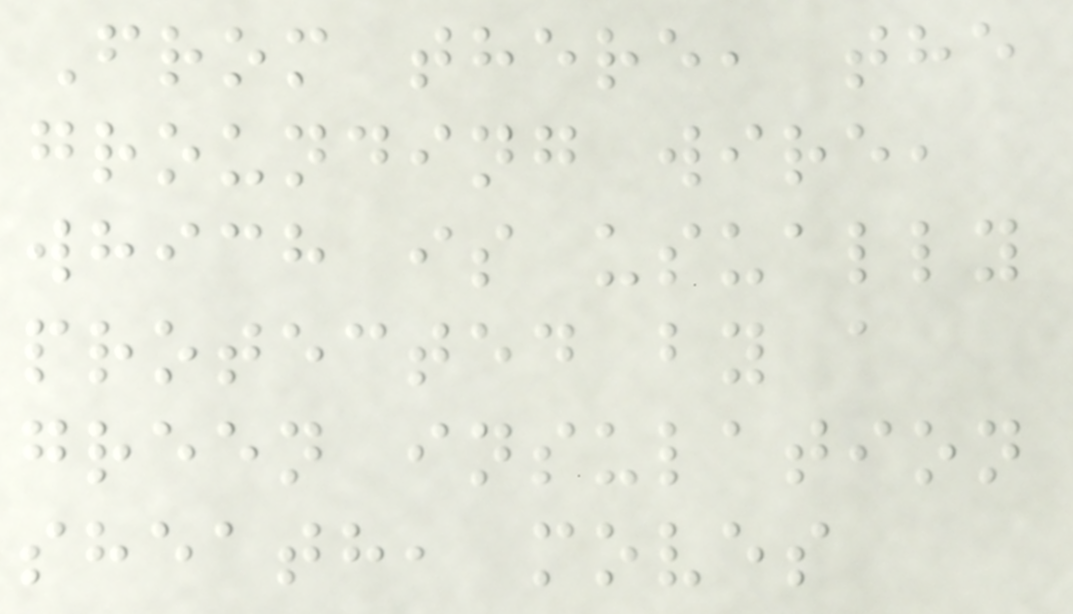From there, the
grounding wire,
which is usually
protected by a
green insulation
sheath, moves
